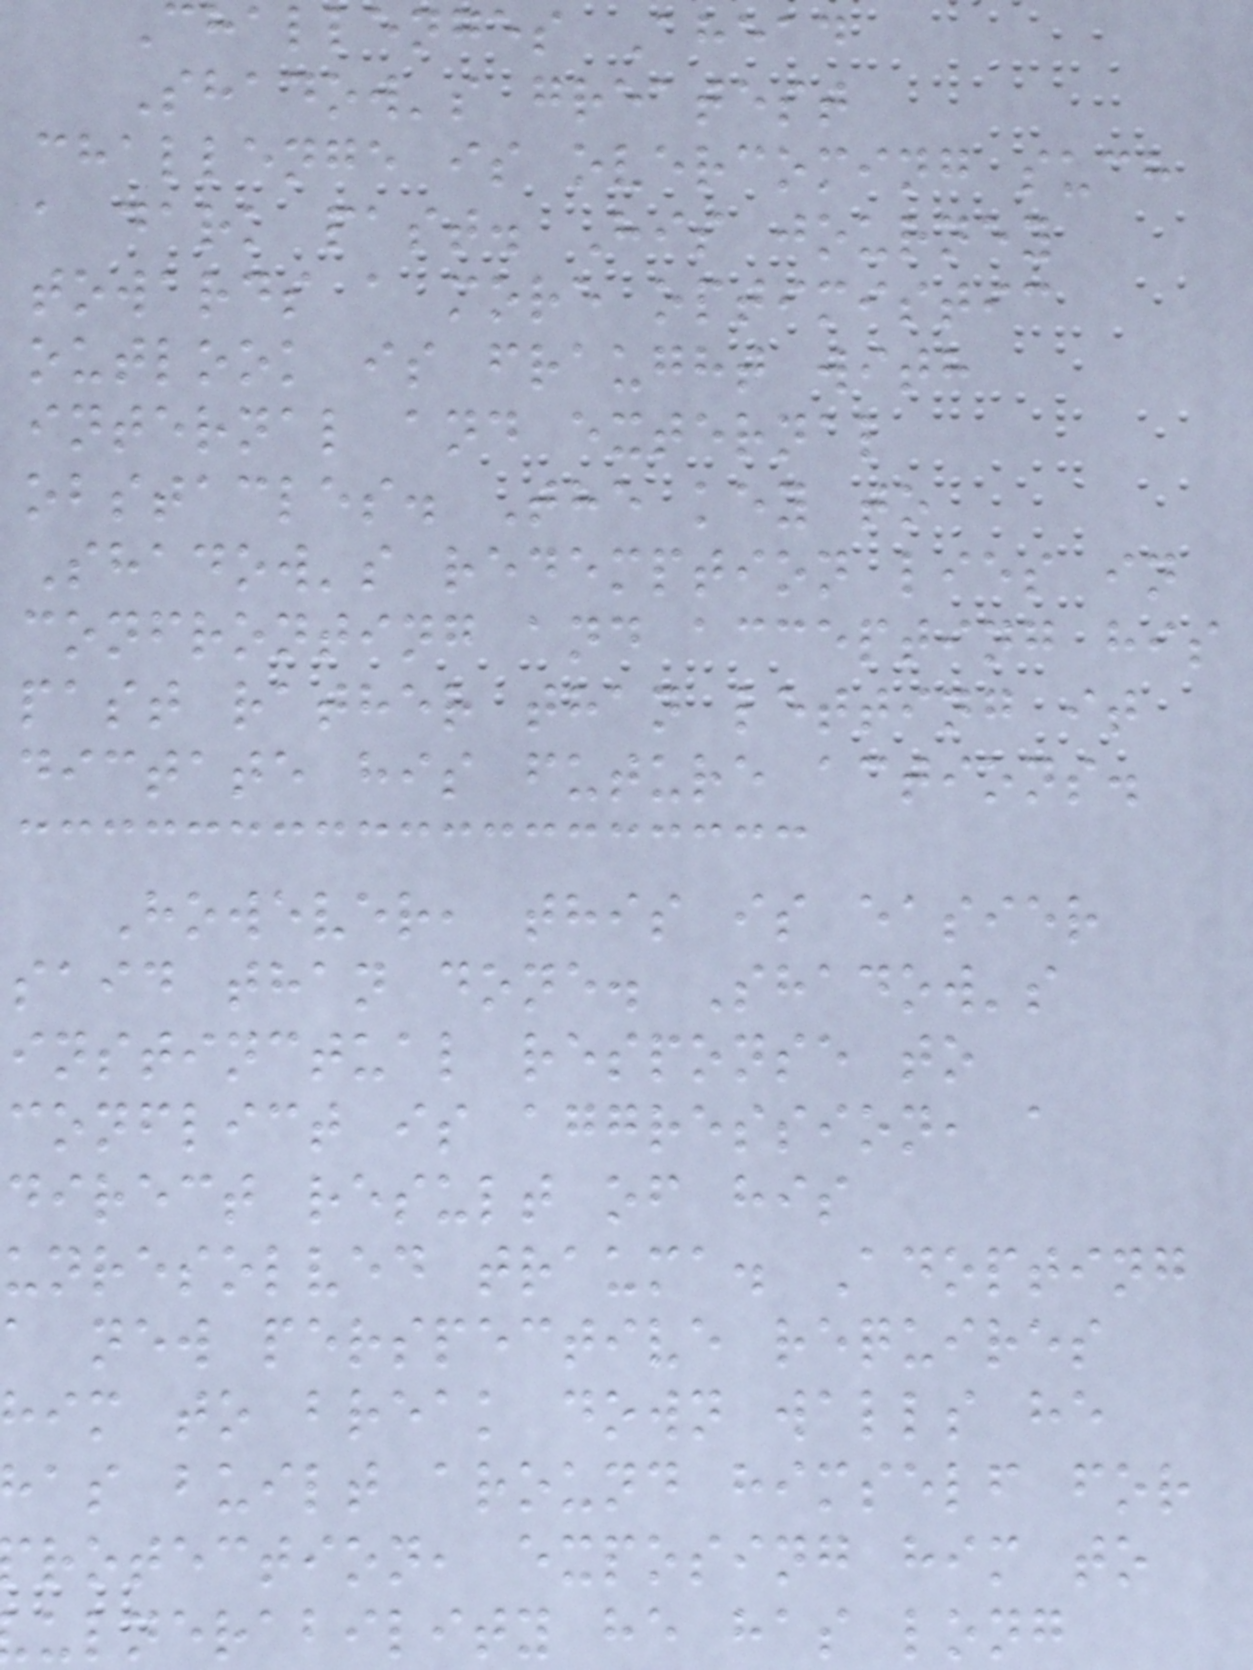Challenges Ahead
Shadow's greatest
challenge is overcoming such
a dark past. His journey
towards a more optimistic
outlook is fraught with
internal and external
obstacles. The key to
Shadow's redemption lies in
confronting and accepting his
past rather than letting it
dictate his future actions.
However, this is easier
said than done. Shadow's
instinctual response to
conflict is aggression, a
direct result of his
unresolved trauma. Adopting
a new perspective requires
him to break down walls he
as built around himself for
rotection, exposing him to
ulnerability he has long
